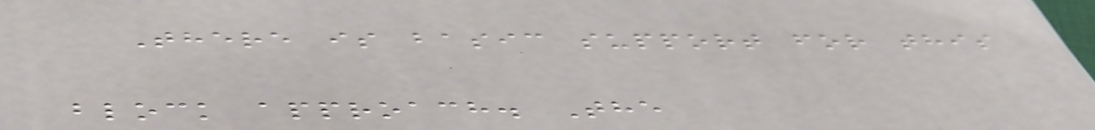There is basic support for this
block approach. The
